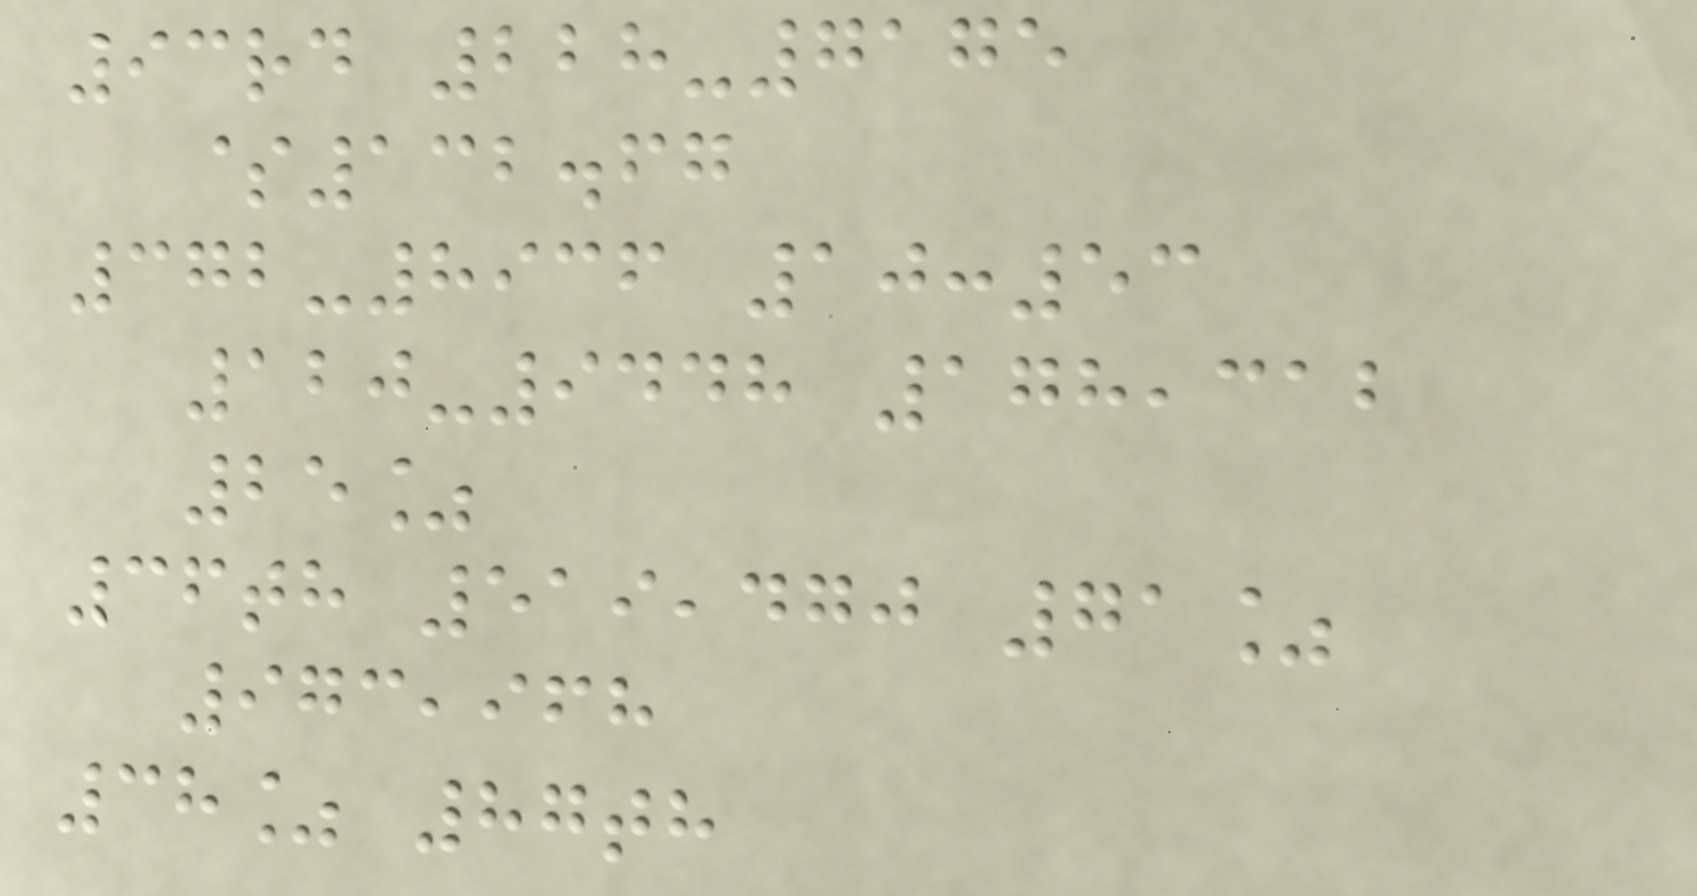93rd 228-7175
$132.67
372-8936 10:53
120-9448 178,312
25%
36th 519,470 71%
973,968
38% 87th
